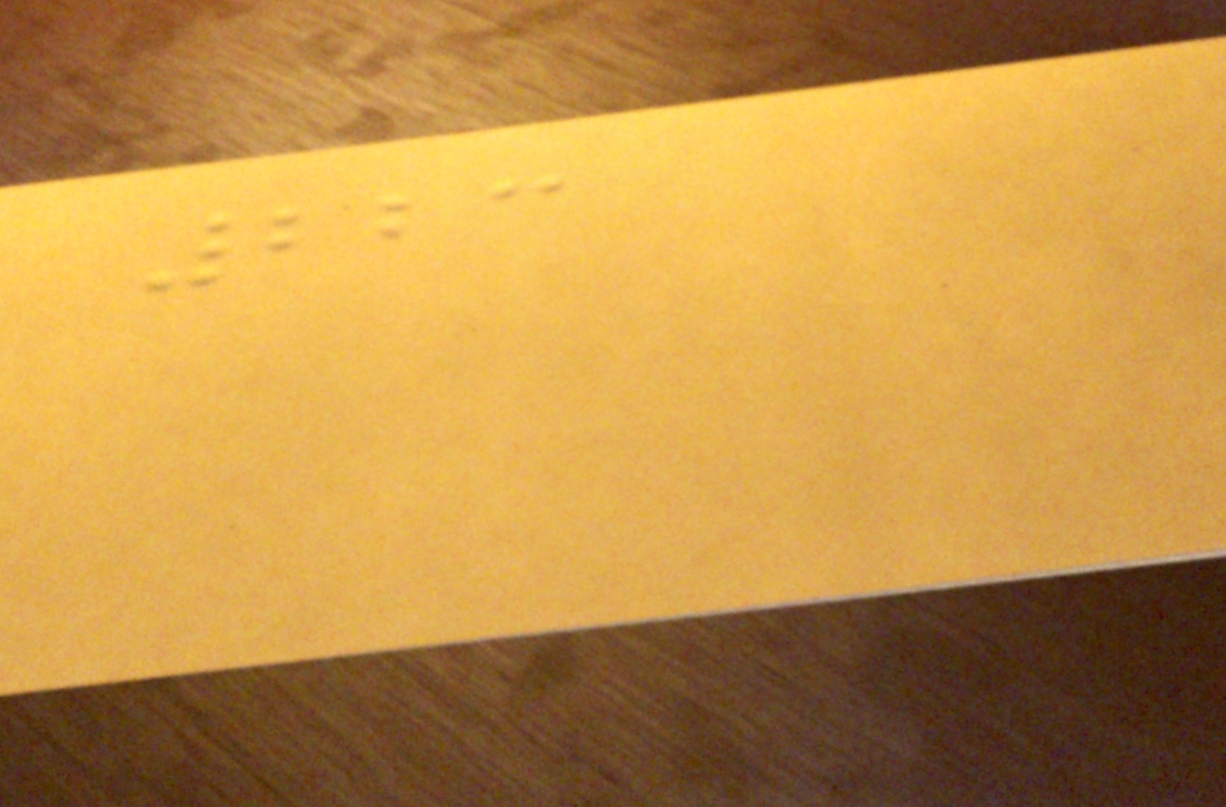223
